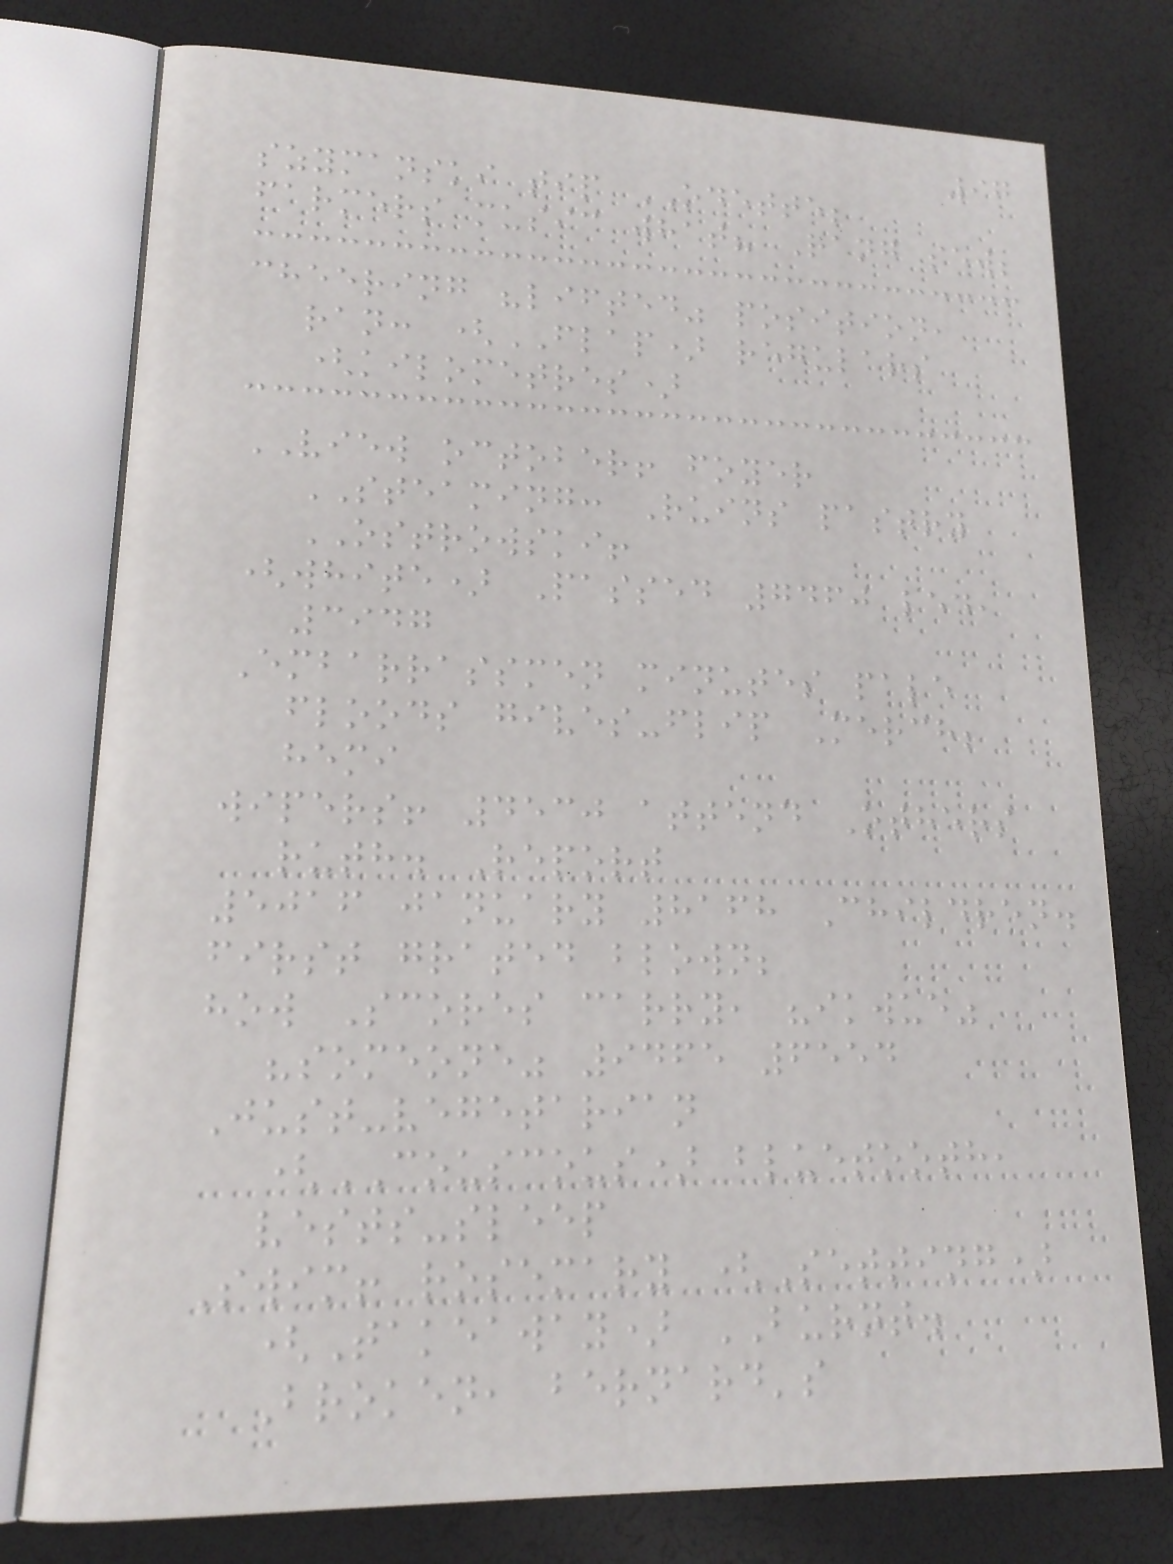97
szymanski tip ODETTE;
farmers music what? Rang sew;
cheering "lifted" position,
ran: (FLAP) regulars
(kilometres)
VIEW october! foyer
STEAMING: Ruins pastry
OSTROWSKI!
(white) Passed 7460 led,
3947
Embarrassmen minutes pale
floods gives-flip Merch;
hemi
wipers! 4530 attend Others
ruth. Report
5016 january 8168 Children.
first grated blown;
how Scores carry, "ikwue"
"someone" 9465 6554
Just-vegetarian
(COUSCOUS) bluetooth,
vests-sleep
Swim! rosemary (Setting)
(Takeaway) BURNT.
Broken, bernard's
